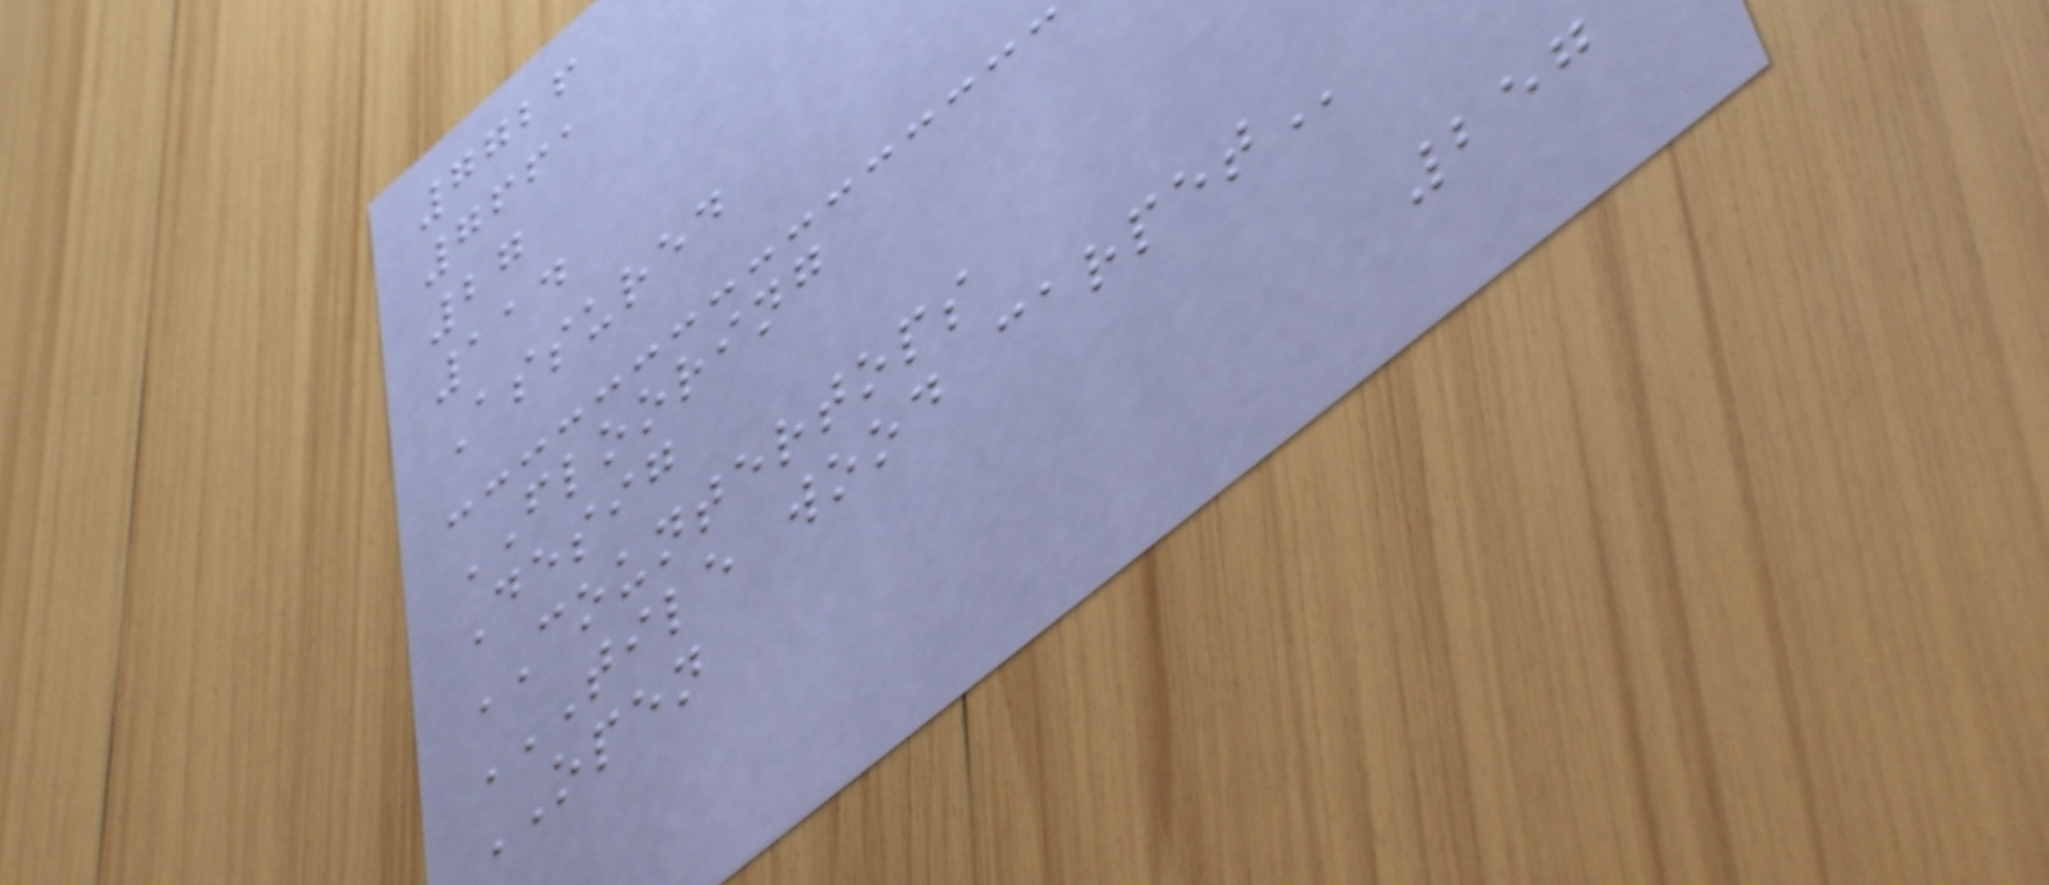7726
7661
27
114
Assured
FLOORING
Desig
COUNTERTOPS
TILE WOOD CARPET
OPEN
257
